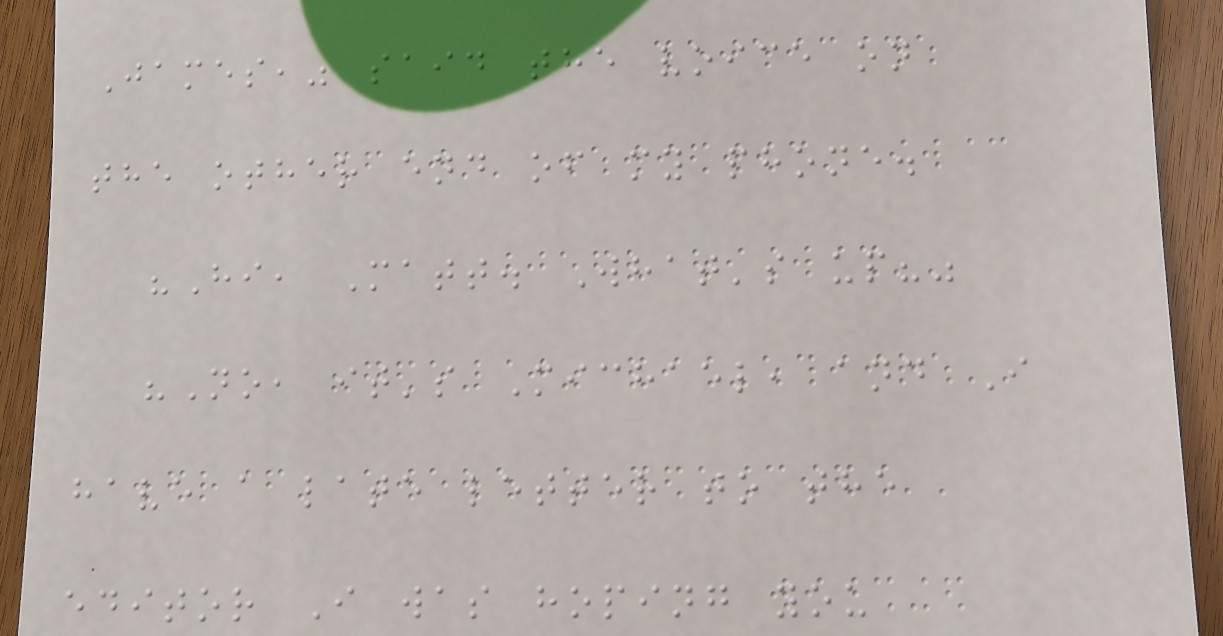James," said the voice on
the other end of my phone.
"Hi, Matt. What's up?"
"No, it's Michael, and I
have a late letter to the
editor I was hoping you
